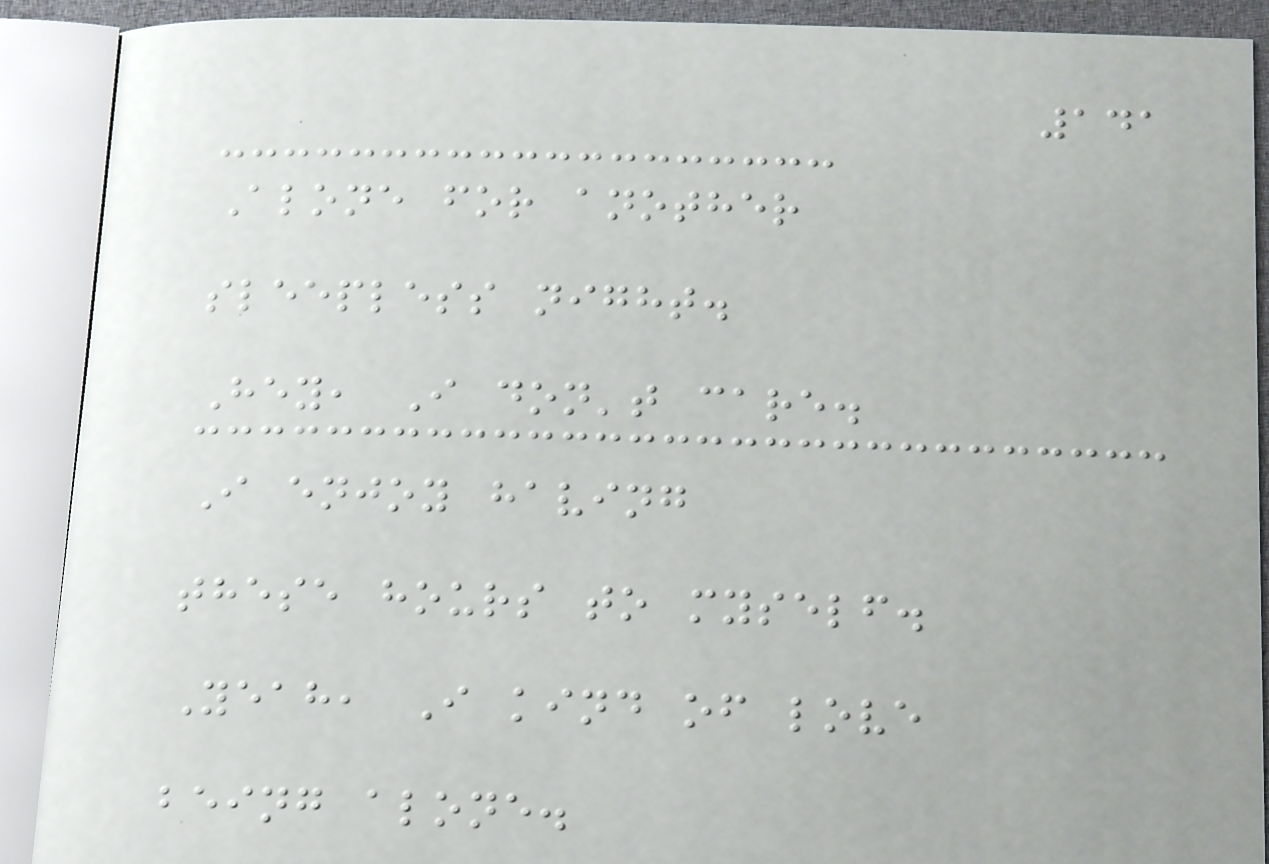141
Alone for another
sleepless night.
Hey, I don't care.
I enjoy having
these hours to myself.
Yeah, I kind of love
being alone.
